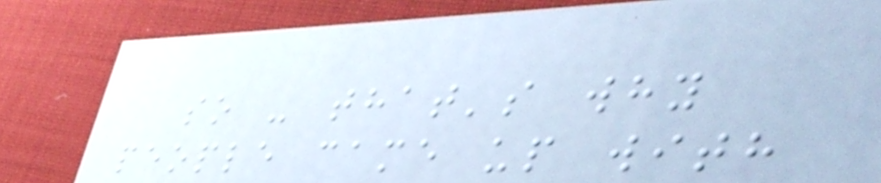so - that's why
people came up with
